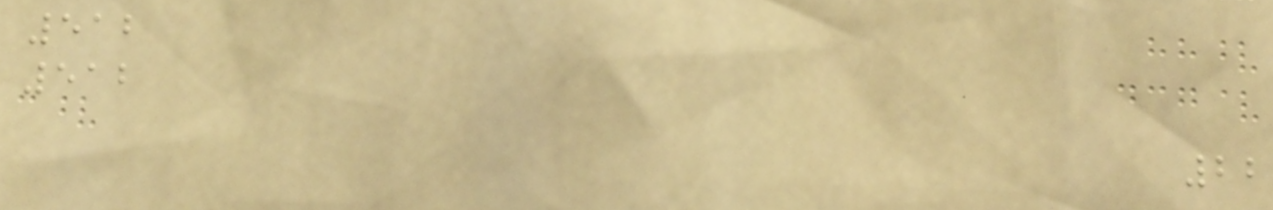512
512
22
